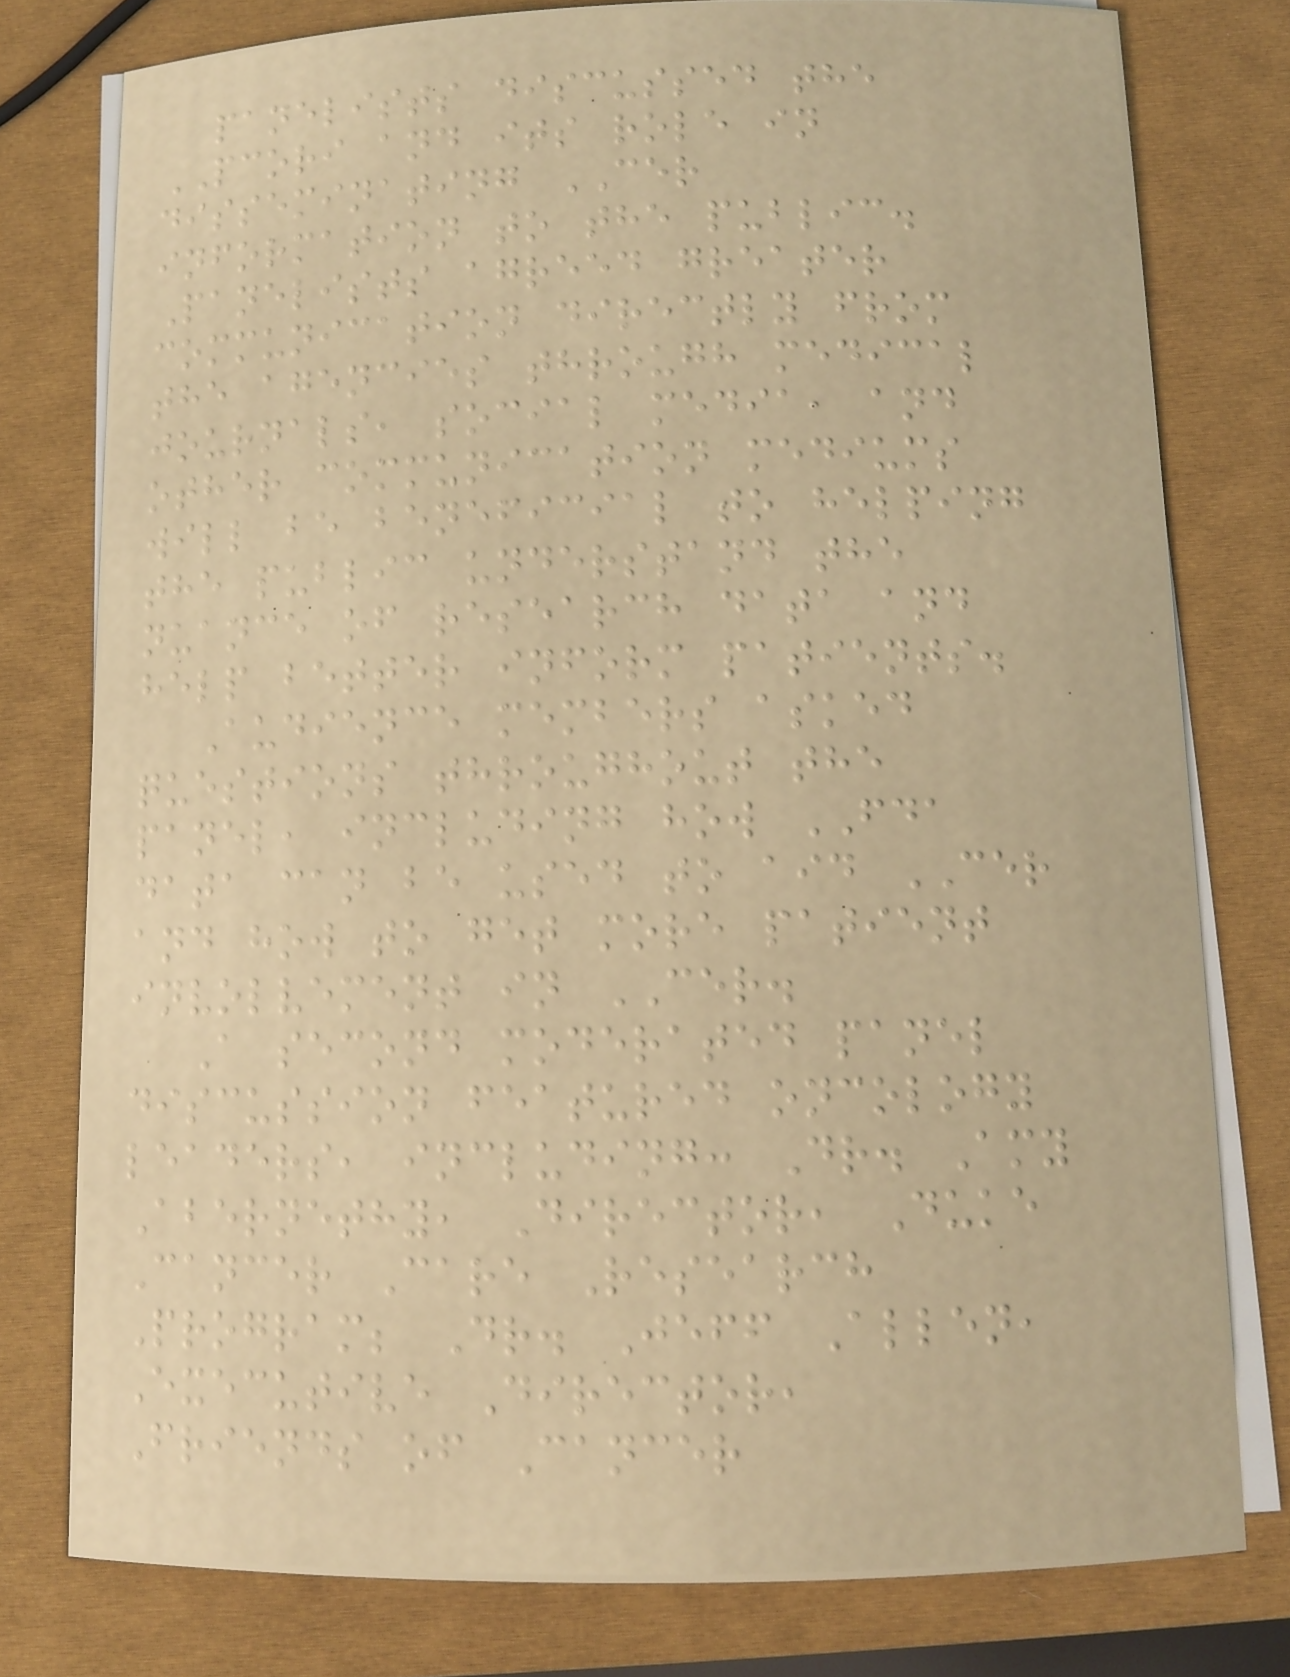panelists discussed the
PCORI and its role in
disseminating CER
information to the public.
Panelists agreed greater
communication directly from
the agencies through medical
journals, social media, and
other communication mediums
will be beneficial to helping
the public understand the
nuance of research data and
help better inform patients.
Audience members asked
questions throughout the
panel, including how FDA
data can be used to aid CER
and how to get more patient
involvement in CER.
A second moderated panel
discussion featured oncology
leaders, including: Dr. Amy
Abernethy, Director, Duke
Cancer Care Research
Program; Dr. Jeff Allen,
Executive Director,
Friends of Cancer
